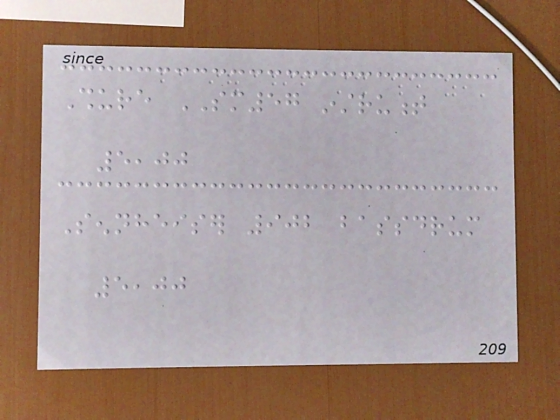Shure SM57 instrument
5,00
Sennheiser 902 bassdrum
5,00
